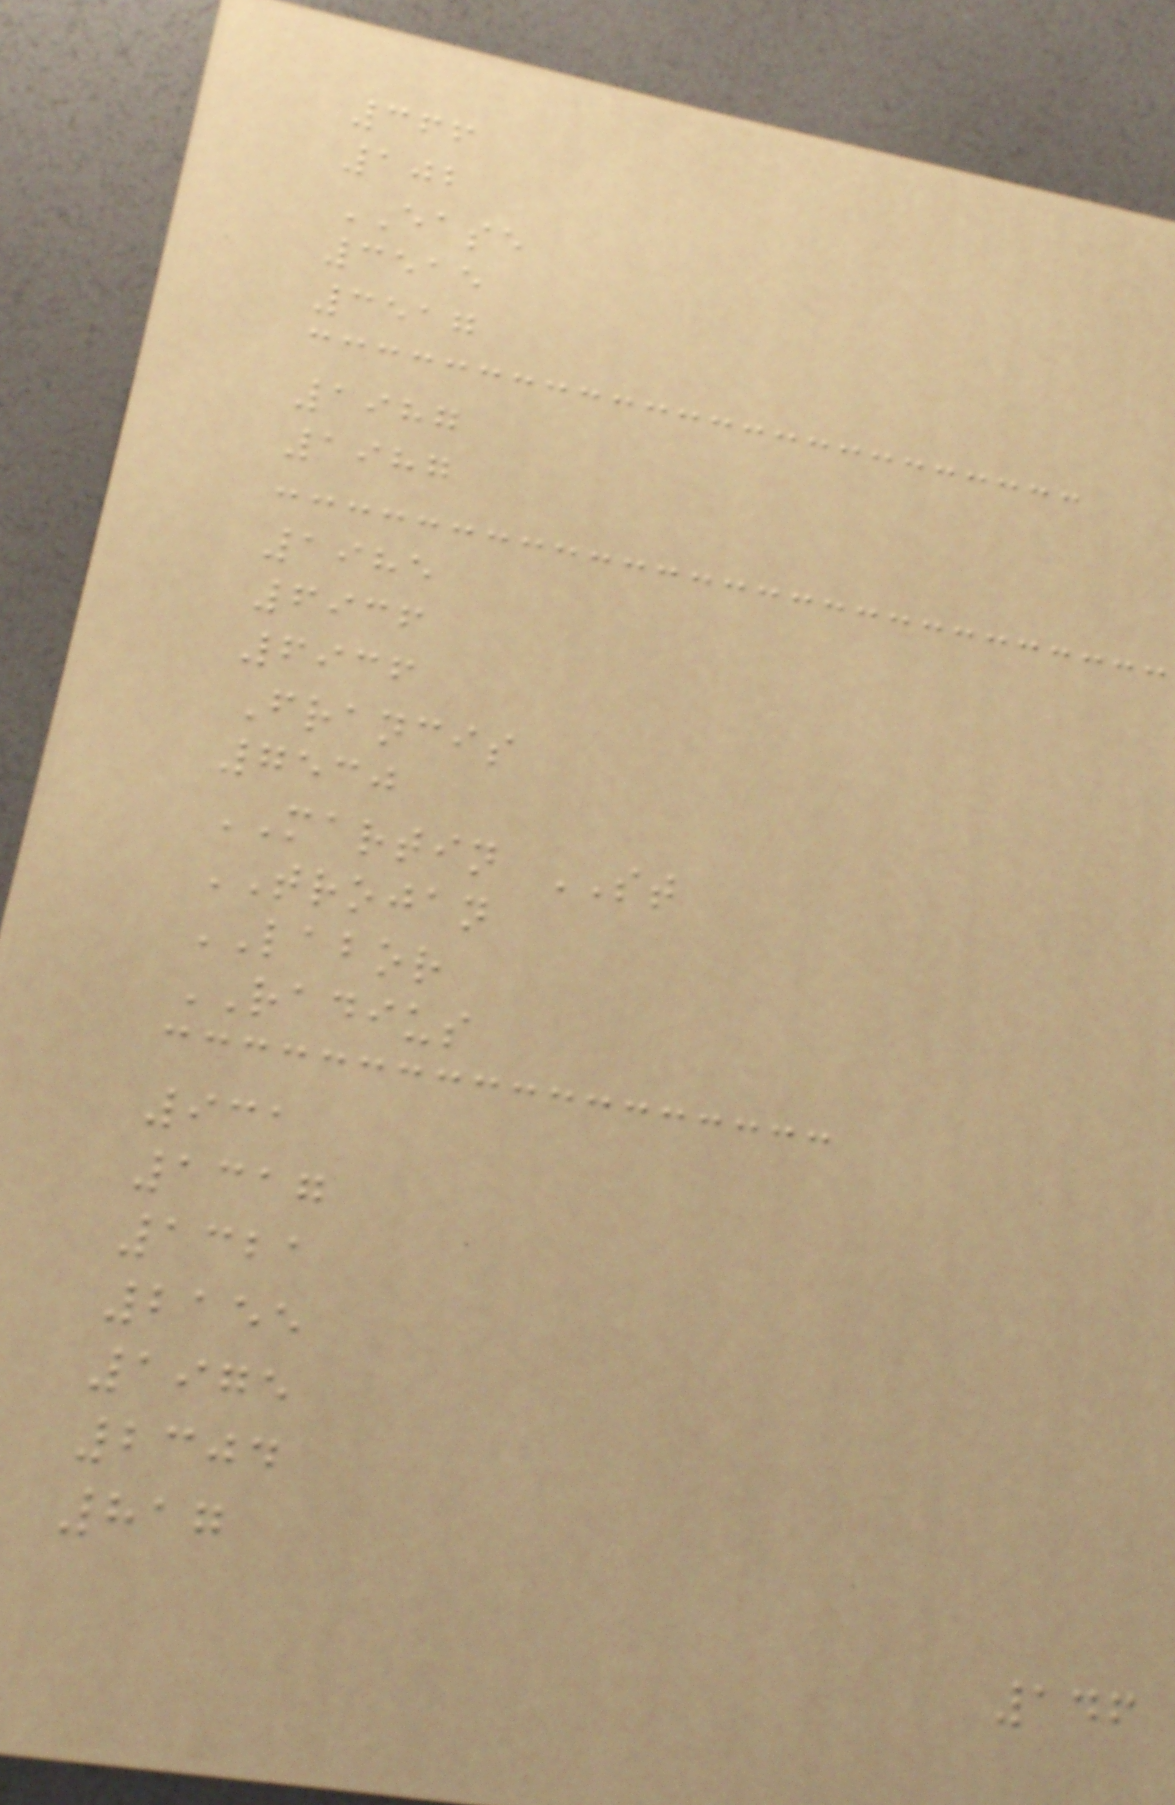366
102
EASE
3515
3517
1987
1987
1985
6936
6936
Francis
7530
MARTIN ST
TROJAN
LABOR
RADIUS
931
1317
1321
2155
1975
2304
817
146
